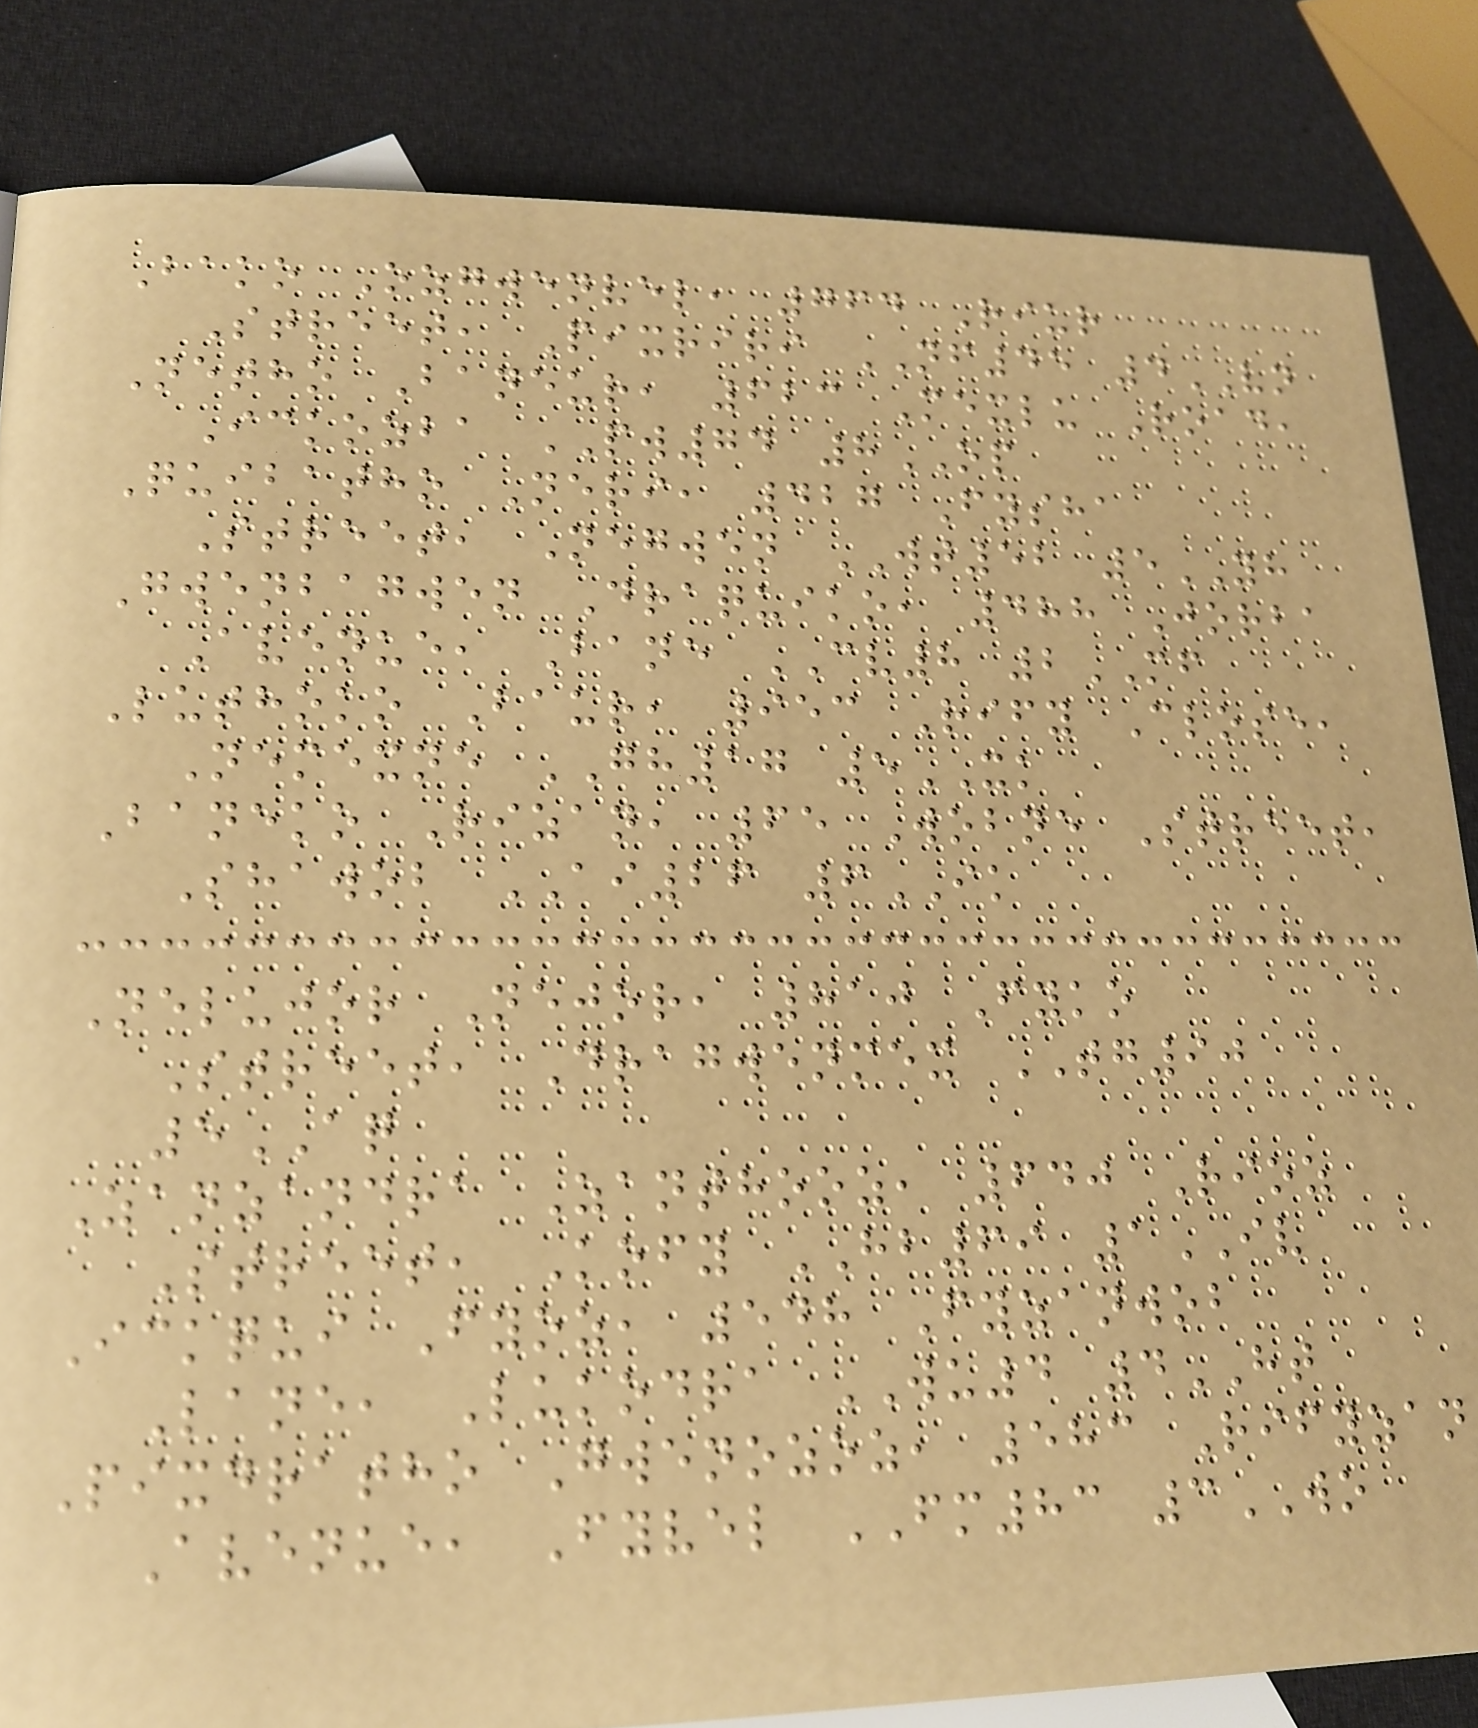Bako Ozgwenvel, 764 Riur
Street, Pixriri NF45 4VN
Netho Baneur, 623 Mexlu Road,
Ickozba PW74 8OP
Quibatho Neri, 427 Fysha
Street, Negwen WT52 5YH
Gwenbagwen Draquiko, 488 Jorba
Avenue, Bane CV8 2MF
Luthoko Baur, 953 Rify Close,
Nemexne GH17 5XK
Baneko Rizan, 65 Wobne Street,
Shawob AI26 6IK
Nelujor Nejor, 810 Fyko
Street, Dragwenmex TG90
5AQ
Zanzandra Zanthooz, 640 Rioz
Street, Kofy HB69 1IV
Ickqui Fyoz, 548 Fyzanwob
Lane, Lukodra WU4 4HT
Pixdratho Gwenozoz, 583 Rifyzan
Avenue, Fyvel FM83 3WO
